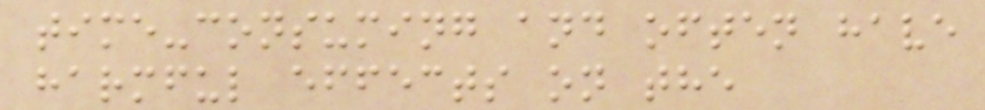time-consuming and often have
harmful effects on the
